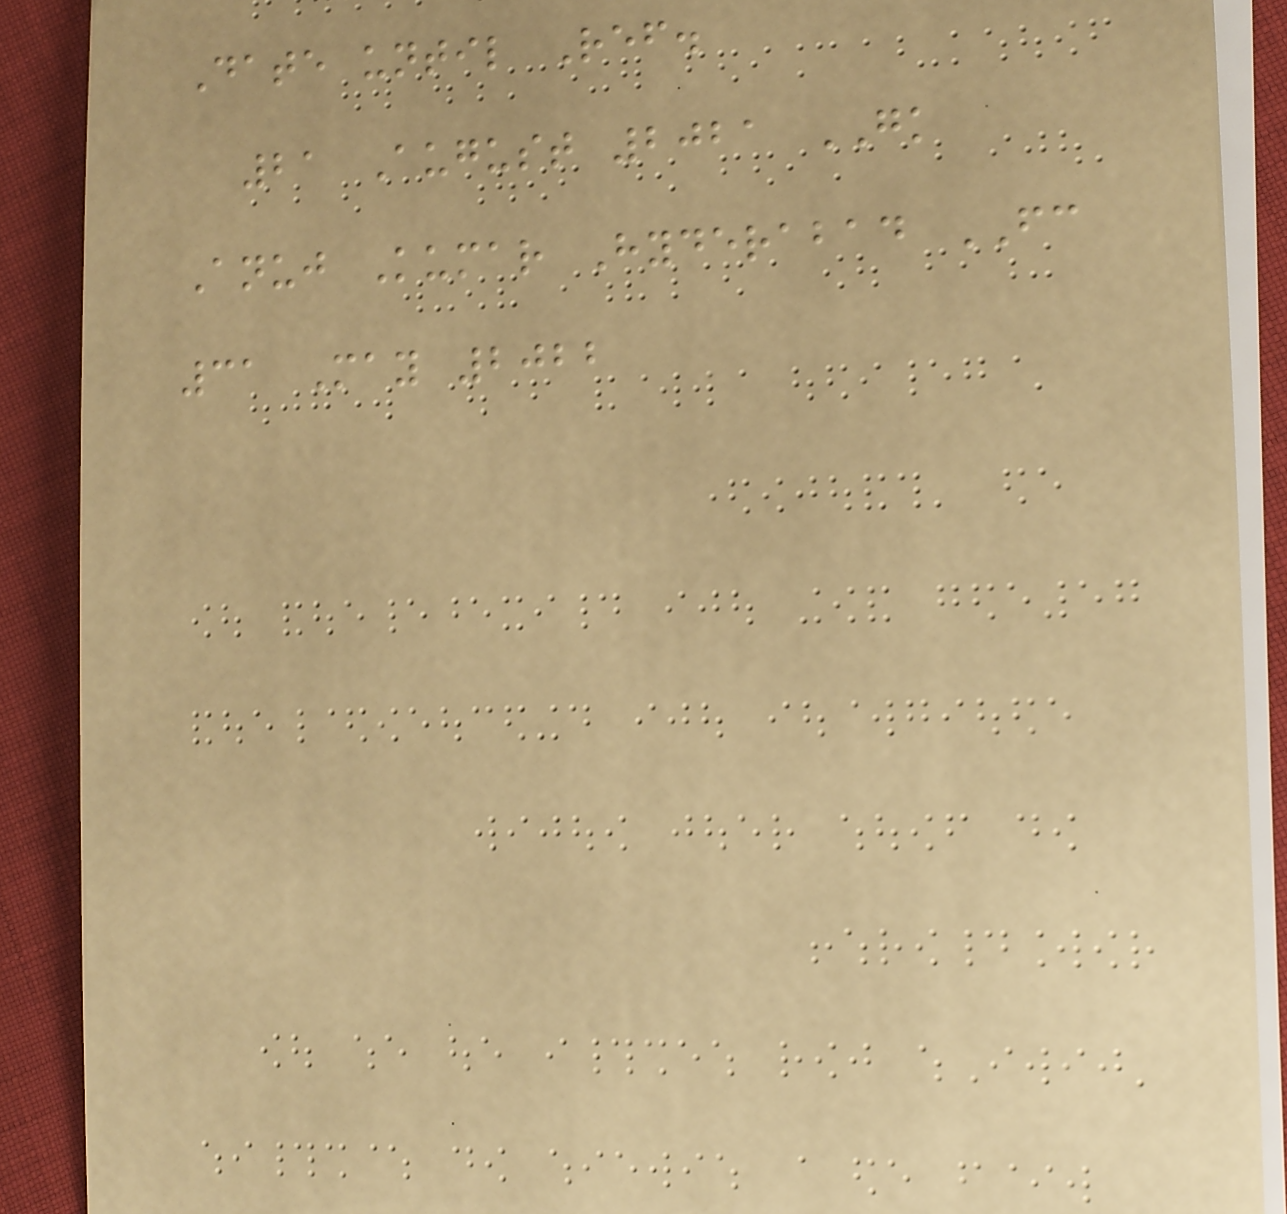Date until Ref.
21 August 2021 GK
Anuj Kumar Hyderabad FC
31 May 2022
